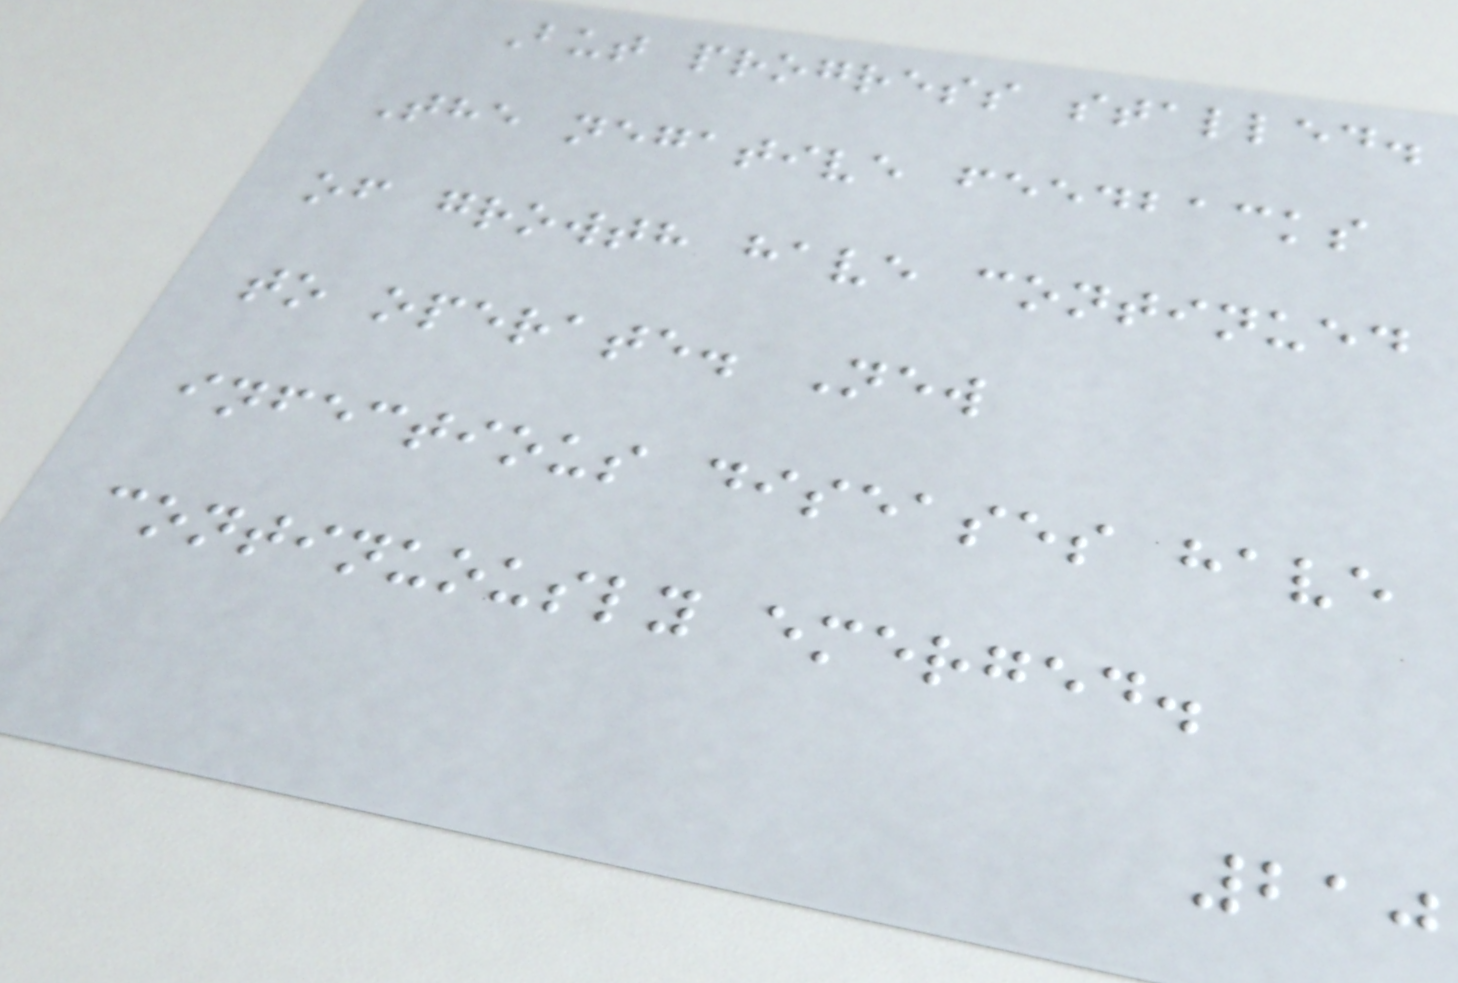But progress stalled.
The negative feedbacks
of growth have continued
to operate. New
infectious diseases have
continuously emerged.
210
